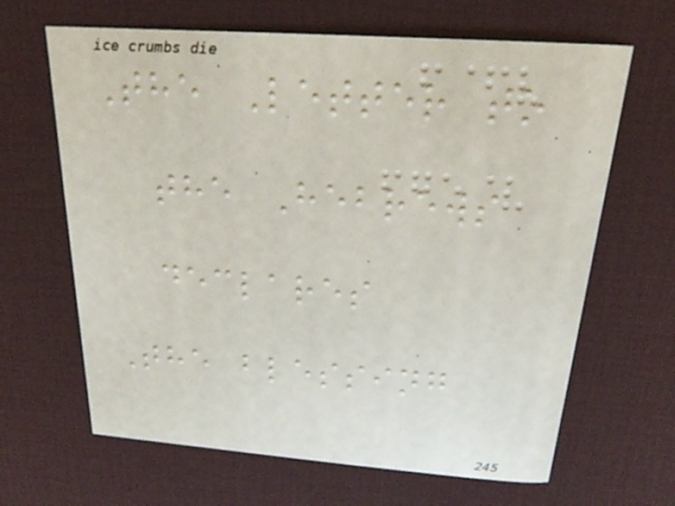The Letter to
the Hebrews
declares
The blessing
